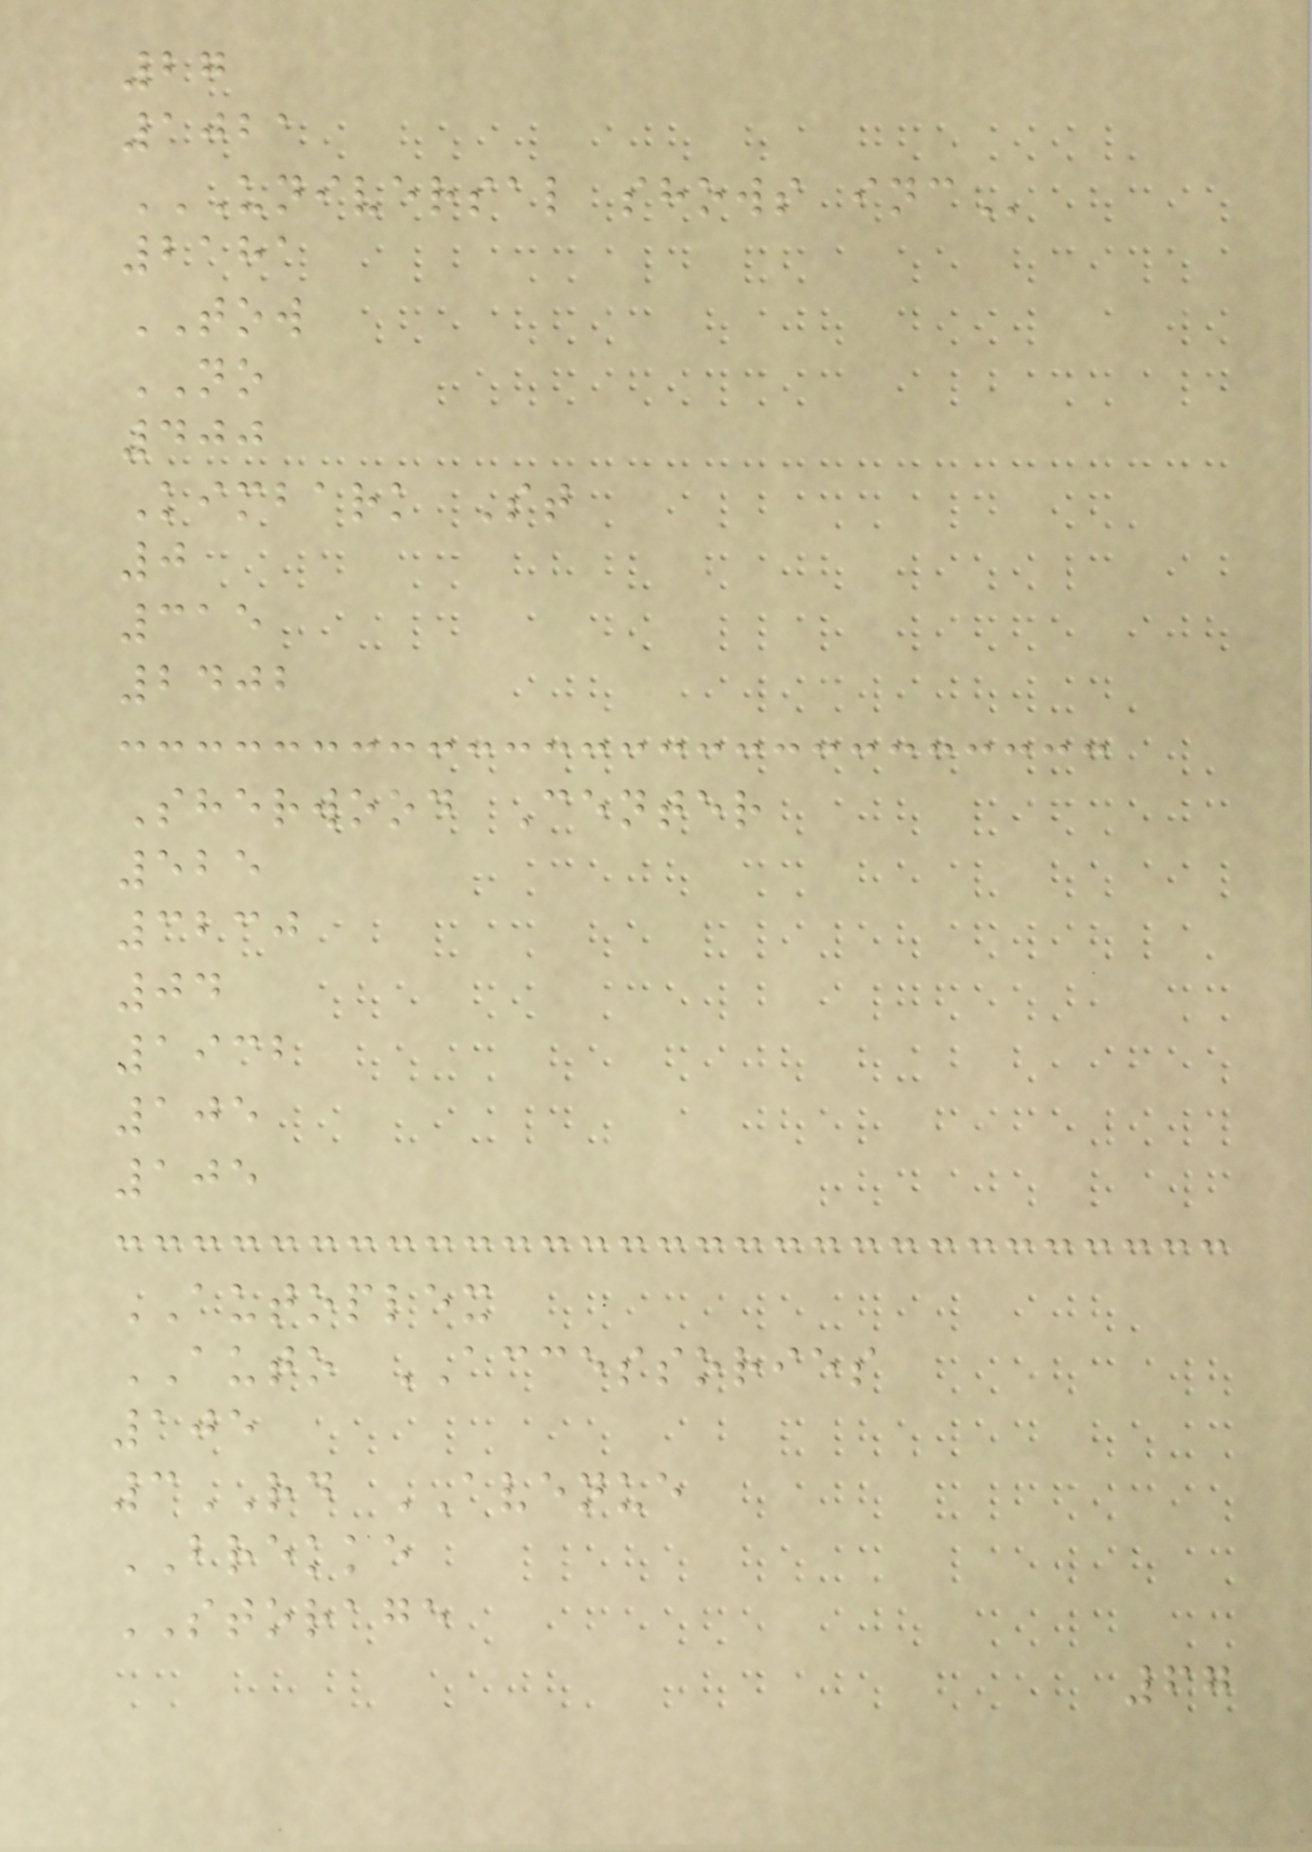27
1021
UNIVERSAL SHOWS INC
2181
TOW
NO
400
Kimbark St
0
315
2402
Sherwood Center
525
3230
04
1932
105
105
AUTOPLEX
AUTO ACCESSORIES
105
3RD AVENUE
BREKKE
STORAGE
67
